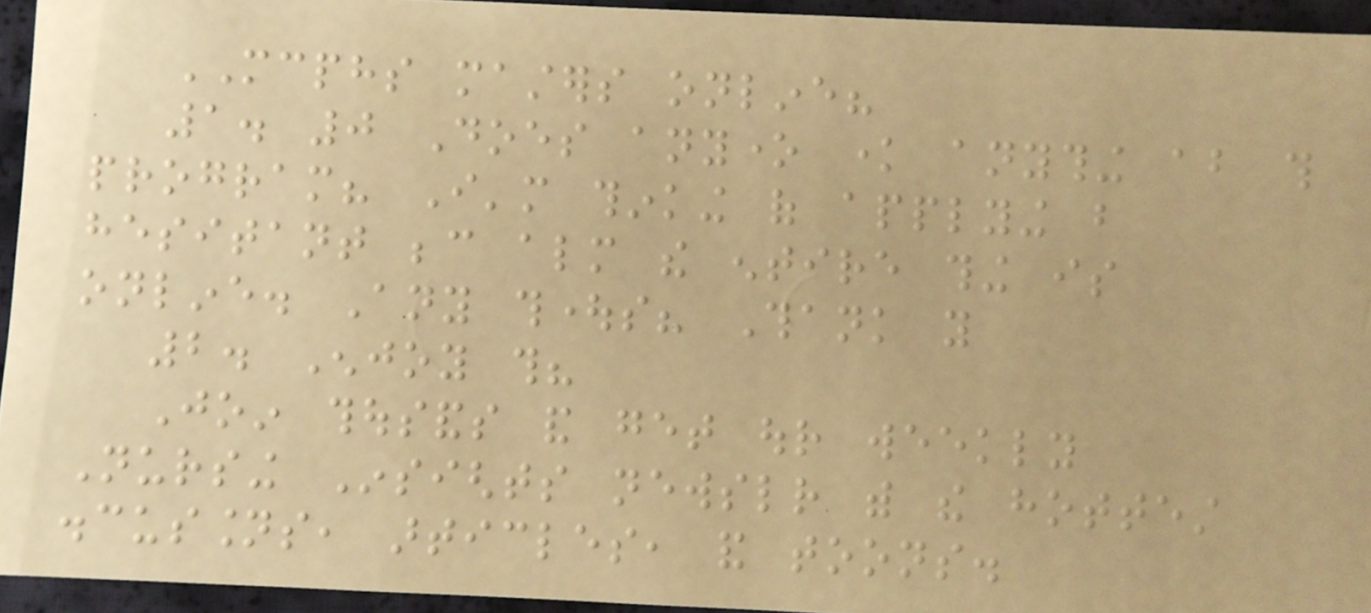MCPHS masters online?
1. 0 Does anyone know anything about this
program? I'm thinking of applying but
hesitant because almost the entire thing is
online. Any thoughts? Thank you
2. Enjoy this?
Join thousands and get our weekly
Nursing Insights newsletter with the hottest
discussions, articles, and toons.
